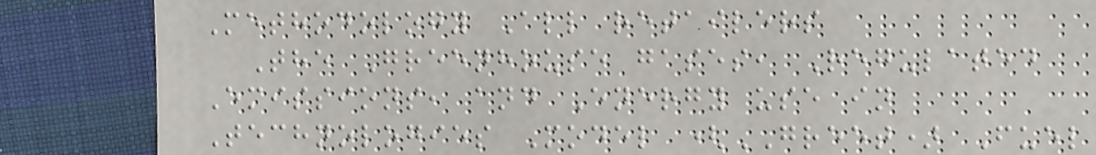Methodology All retailers
The Greenhouse gases, Regulated
Emissions, and Energy use in
Technologies Model (GREET) Fuel
